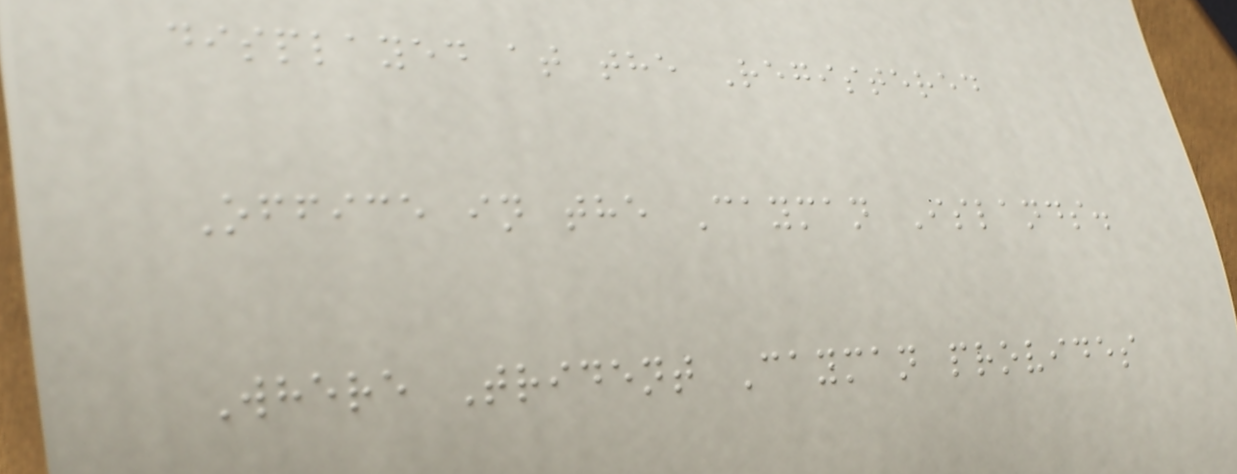displayed at the Registered
Office in the Cayman Islands.
Where Trident Cayman provides
